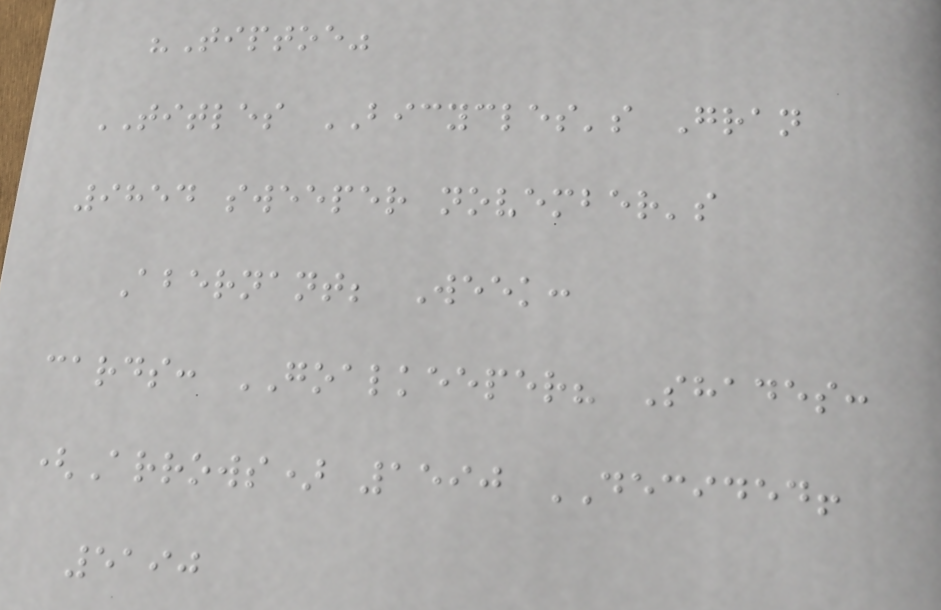"Tiptoe"
TITLES BICYCLES's Gran
9854 sweeper november's
Abernant; Week:
cards: GOALKEEPER? Shades:
(Arrows) 1590 DECIDED!
5190
